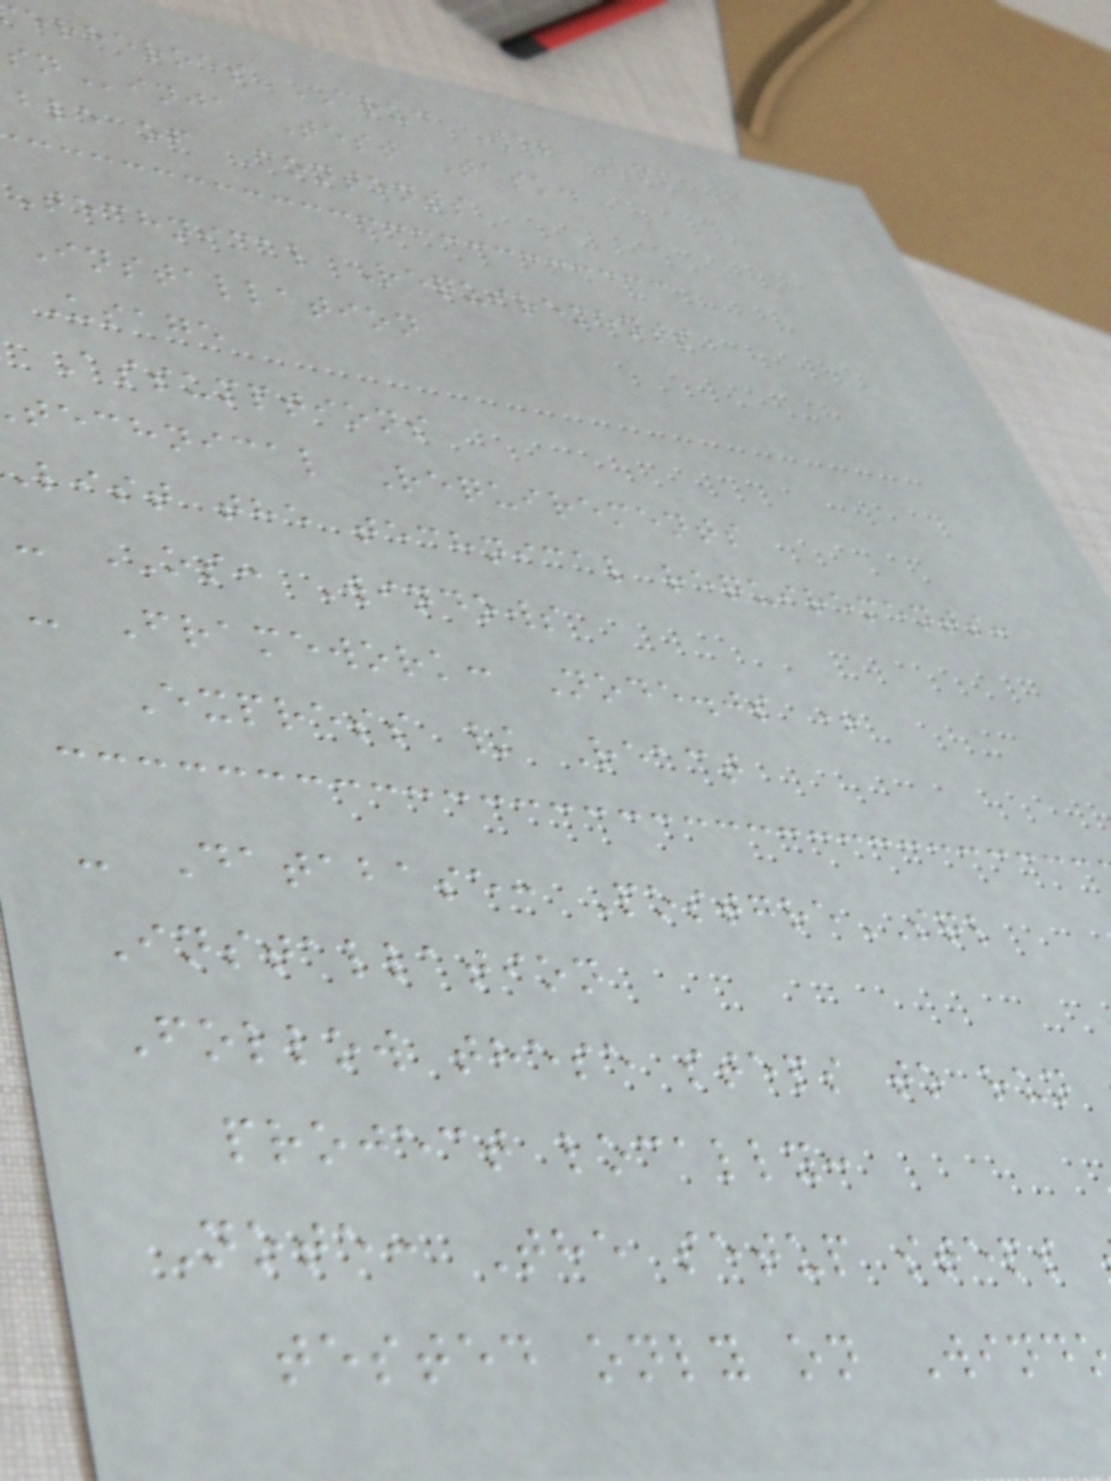erheroes CRUD Web App
inja Test Task.
ble of Contents
Technical Requirements
Installation
Usage
Assumptions
technical Requirements
list the technical requirements:
- OS: Windows
- Framework: Node.js +
Express / React
- Database: PostgreSQL
Installation
Follow these steps to run
project locally:
Note: The setup steps
tested only on Wind
